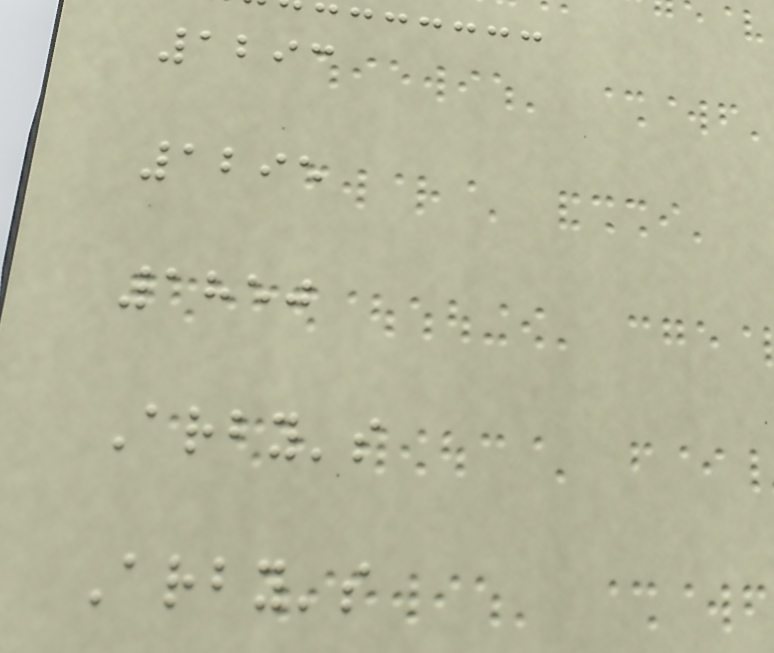1293
1295
1850
Arby's
Arby's
